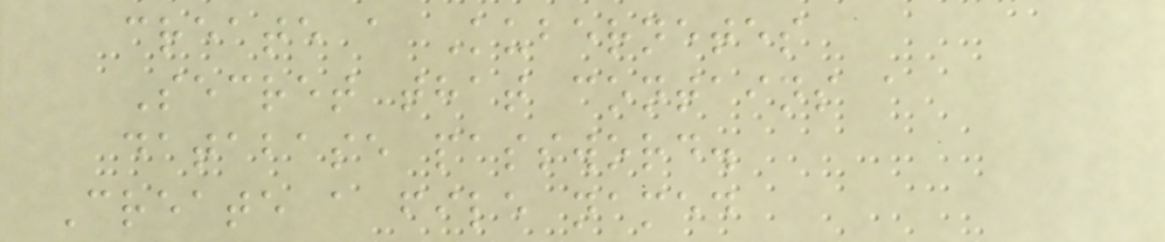create a Kubernetes
Secret that contains a
database password.
Create a file named
